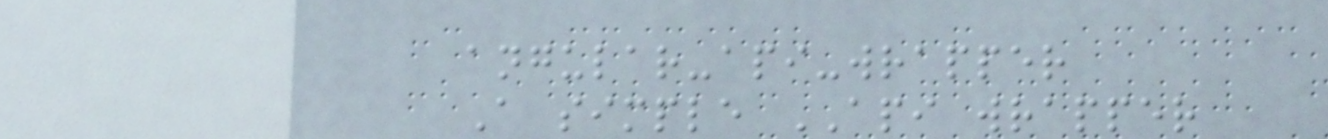angular-api-wrapper
A simple API wrapper
